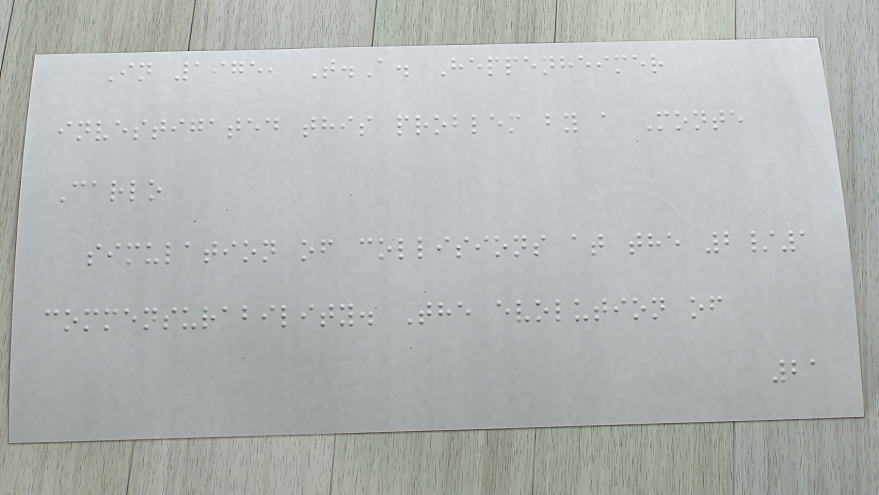In 1975, T.A. Heppenheimer
investigated this problem by a Monte
Carlo
simulation of collisions at the 2/1
commensurability. The evolution of
21
